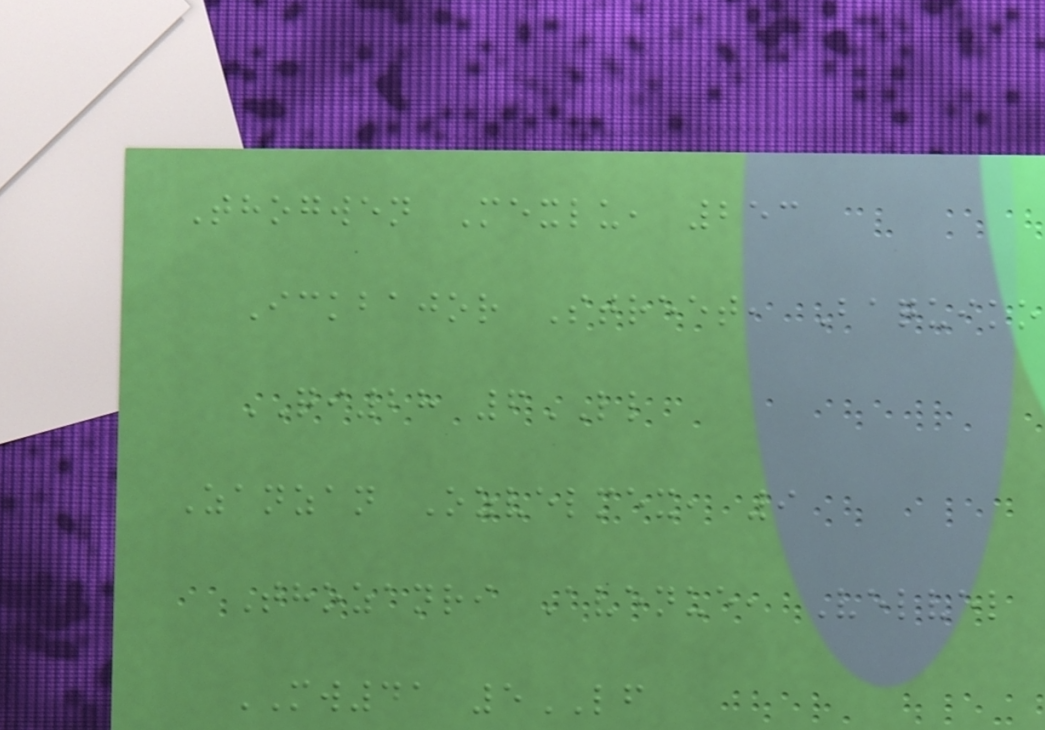Thogwen Mexlu, 253
Ickbajor Street, Baquiko
QI28 6LL
Zanzan Ozvelmex, 9
Thozanri Avenue, Velvel
MW41 5LF
